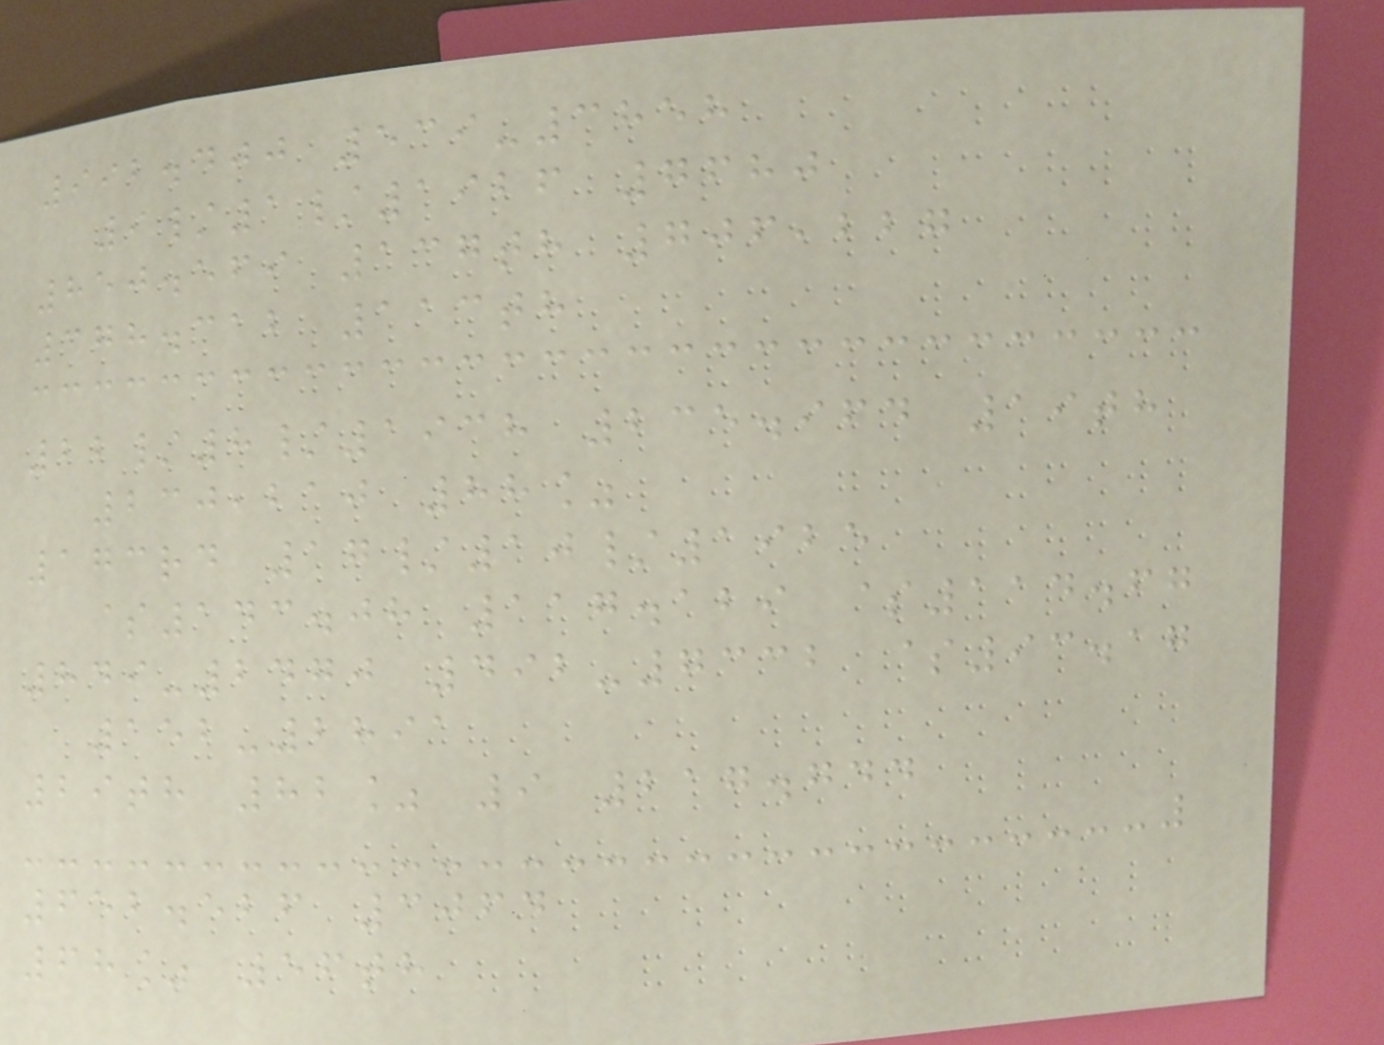992.400 539-3858
9/1/1926 7680
850.569 137th 706,227
378.312 113th
22/8/1938 235.964 19th
230,210 88%
173rd 17/10/1925
$143.08 117.129 $114.67
849-2470 492-7332 $93.17
152-2891
29th 82% 9 217.744
652.526 3064
68% 56th
